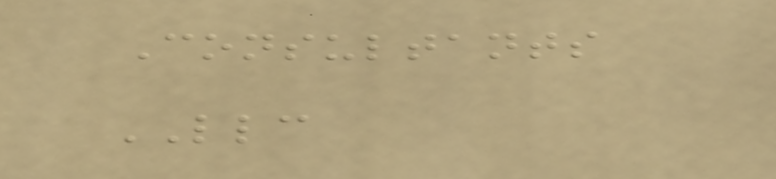Consultants
LLC
